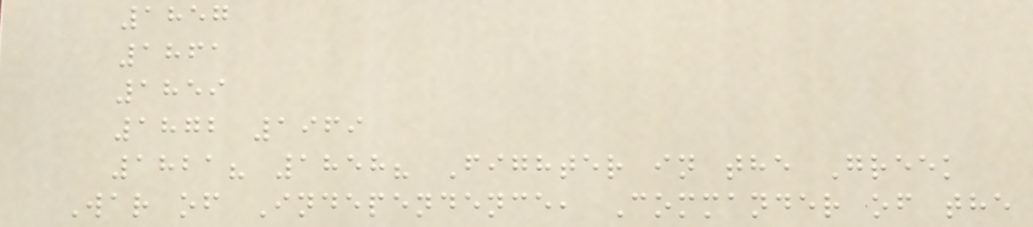1857
1861
1859
1872 1969
1821? 1858? Fighter in the Greek
War of Independence, Commander of the
